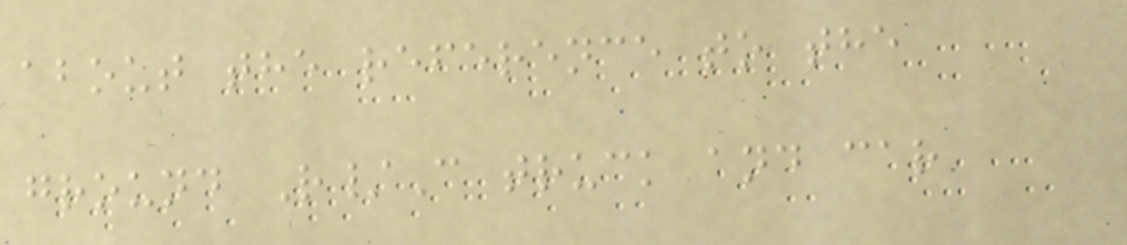about the reference to the
ground R/C truck and car
